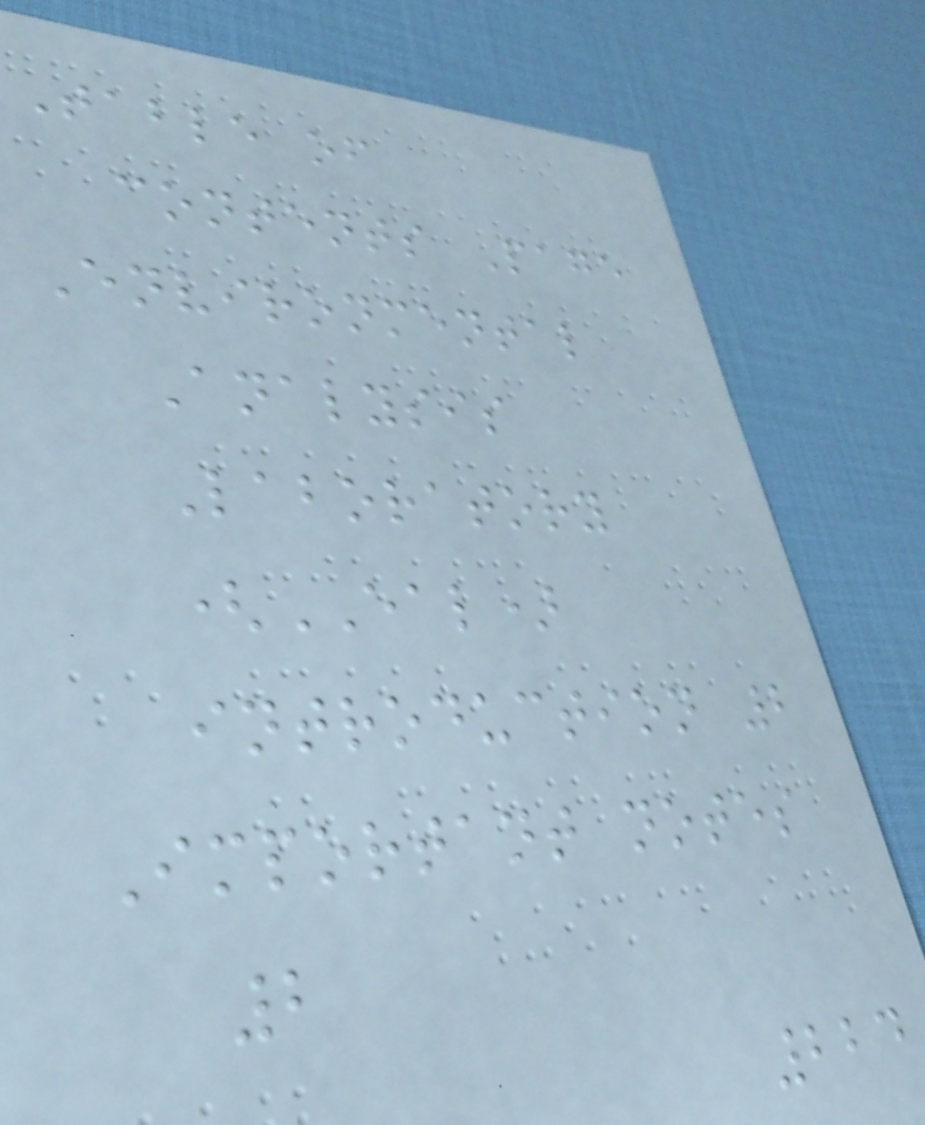Table of
contents Page
Environmental
Analysis
Laboratory
(EAL)
introduction 2
Important notes
2
224
